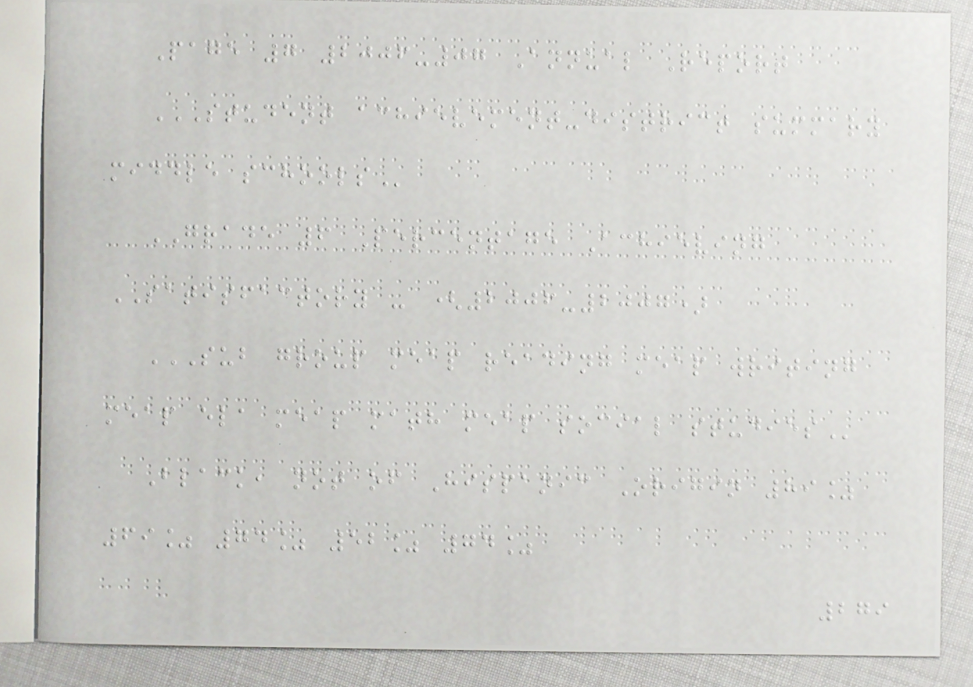Page 7 2006-07 Annual Report
STUDENT ACHIEVEMENT-DISTRICT SUMMARY
MIDDLE SCHOOLS
GRADE 6 Percentage Achieving
SATISFACTORY - (2006-2007)
SUB GROUP MEAP READING MEAP WRITING
MEAP ELA MEAP MATH MEAP SOCIAL STUDIES
Black, not of Hispanic Origin 89%
69% 74% 52% 74%
279
